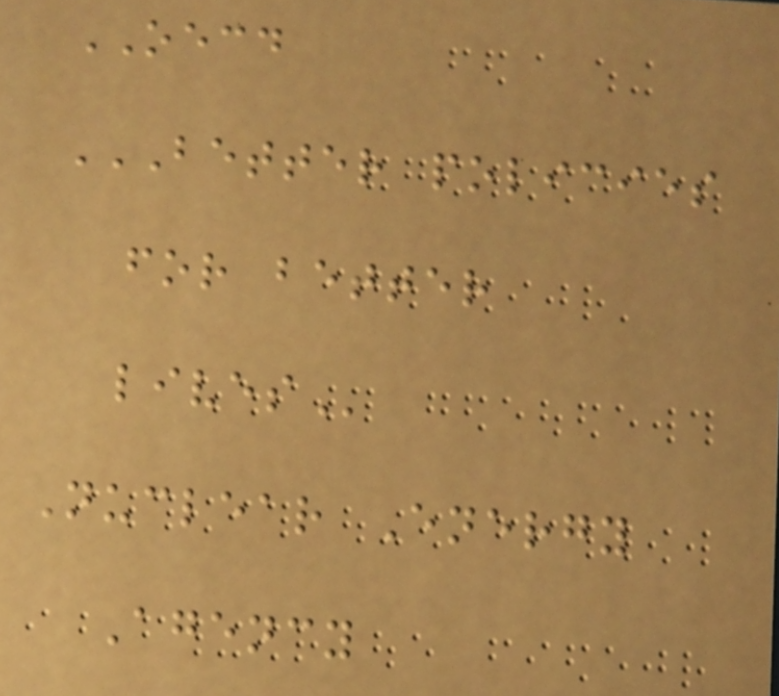OECD
BETTER POLICIES
FOR BETTER
LIVES
Nuclear Energy
Agency
